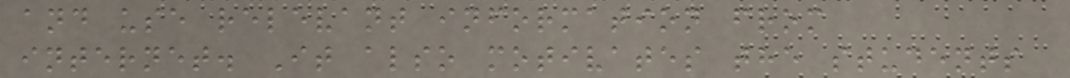and use relevant information from
internet. It also motivates the students
